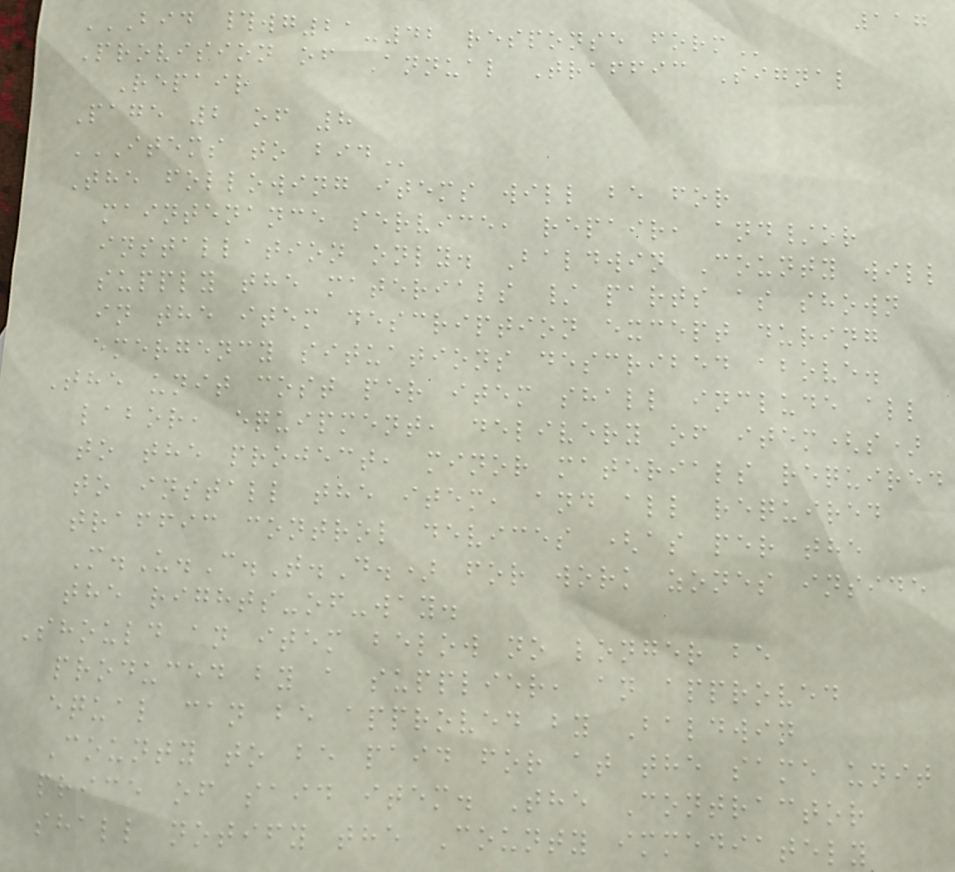117
BID #WG21-42 RESPONSE FORM
Provision of Annual Traffic Signal
Repair
Page 2 of 8
ITEMS TO BID
The following items will be for
maintenance service, repair, and/or
installation only. Baldwin County will
supply the materials / parts as shown
in the item description except during
emergency situations described above.
The unit cost per item shall include all
labor, equipment, delivery of item(s)
to the project, minor materials required
to install the item, and all required
traffic control devices (as per the
M.U.C.T.D.) for work zones inside
the rights-of-way.
Should an item below no longer be
produced by a supplier, an approved
equal can be approved by Baldwin
County to be paid for at the same unit
price of said item. The Contractor
shall notify the County immediately
